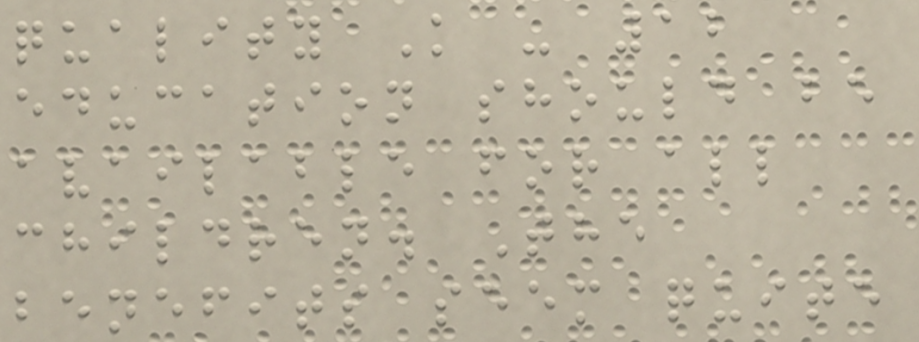quality K - 12
education should be
available for all
children. The
benefits seem quite
